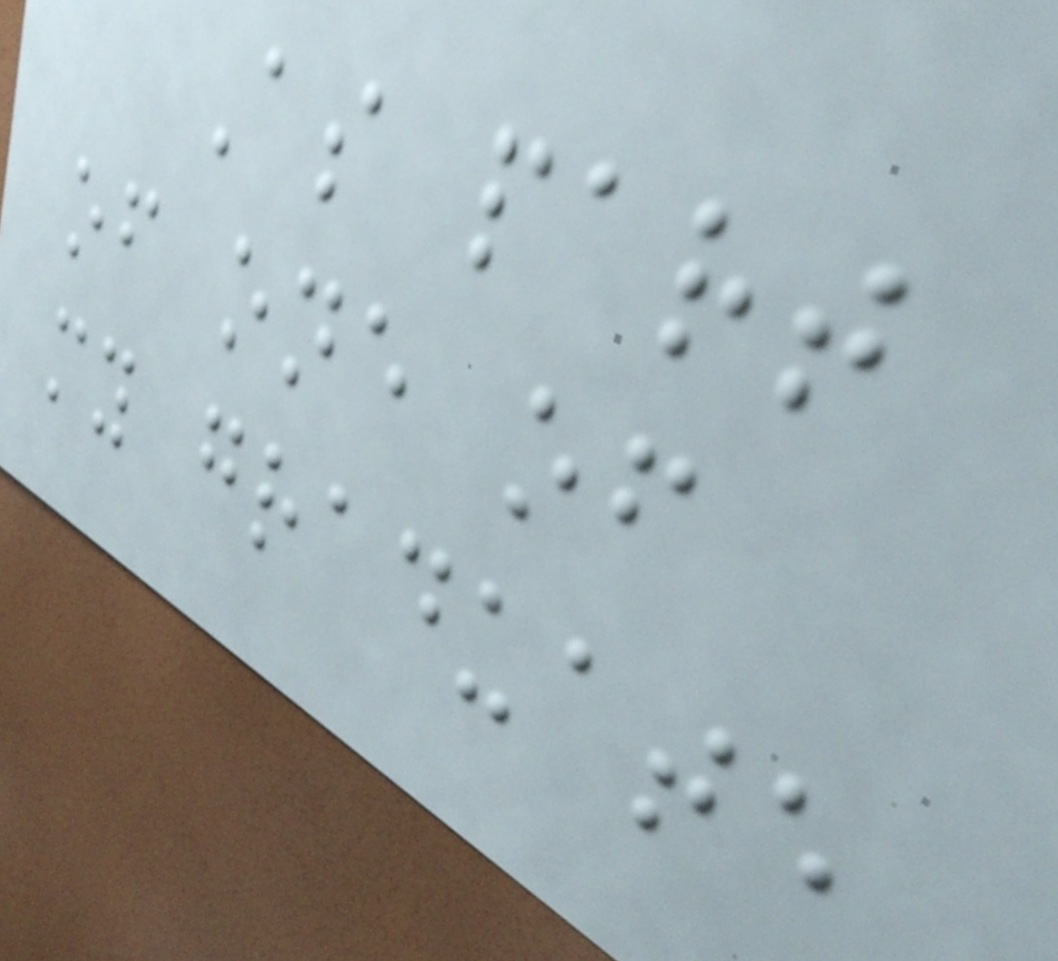As part
of one of
my graduate
